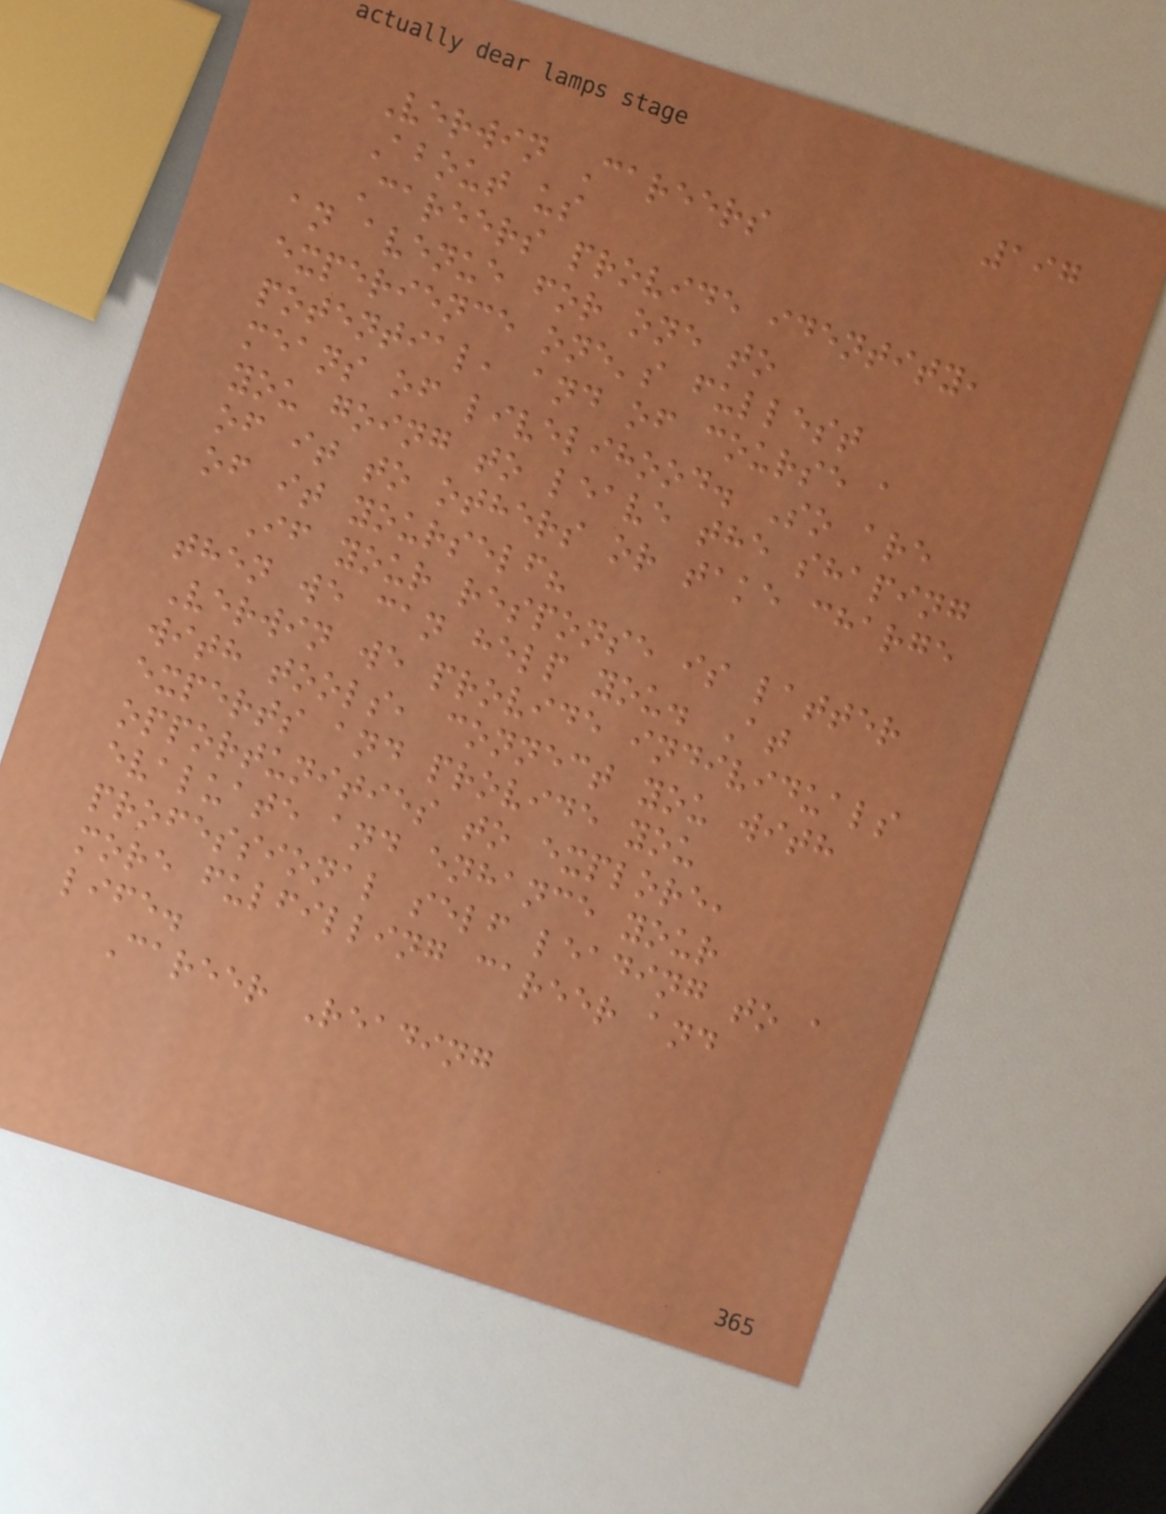197
Verwin Careers
About us
Careers provide identity,
an avenue for one to
experience one's fullest
potential, and of course a
means of livelihood. So are
you going to leave the shaping
of it to others or take charge
of it yourself?
If your response is latter
then we can help you. At
Verwin we provide individuals
with tools, connect you with
experts and provide you
opportunities to explore,
evaluate and enhance your
professional self leading to a
more fulfilling career and
life.
Career Reading
